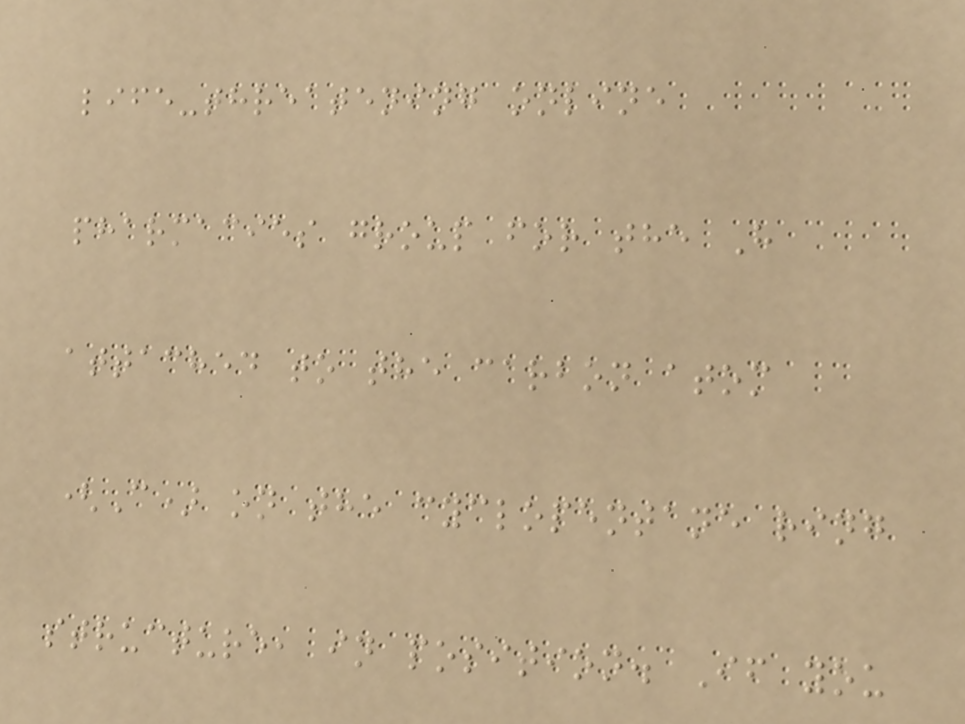life-threatening online
pharmacies group for the H
attached to the carbon atom
(C) on the cyclopentane ring
structure, in position. If you
